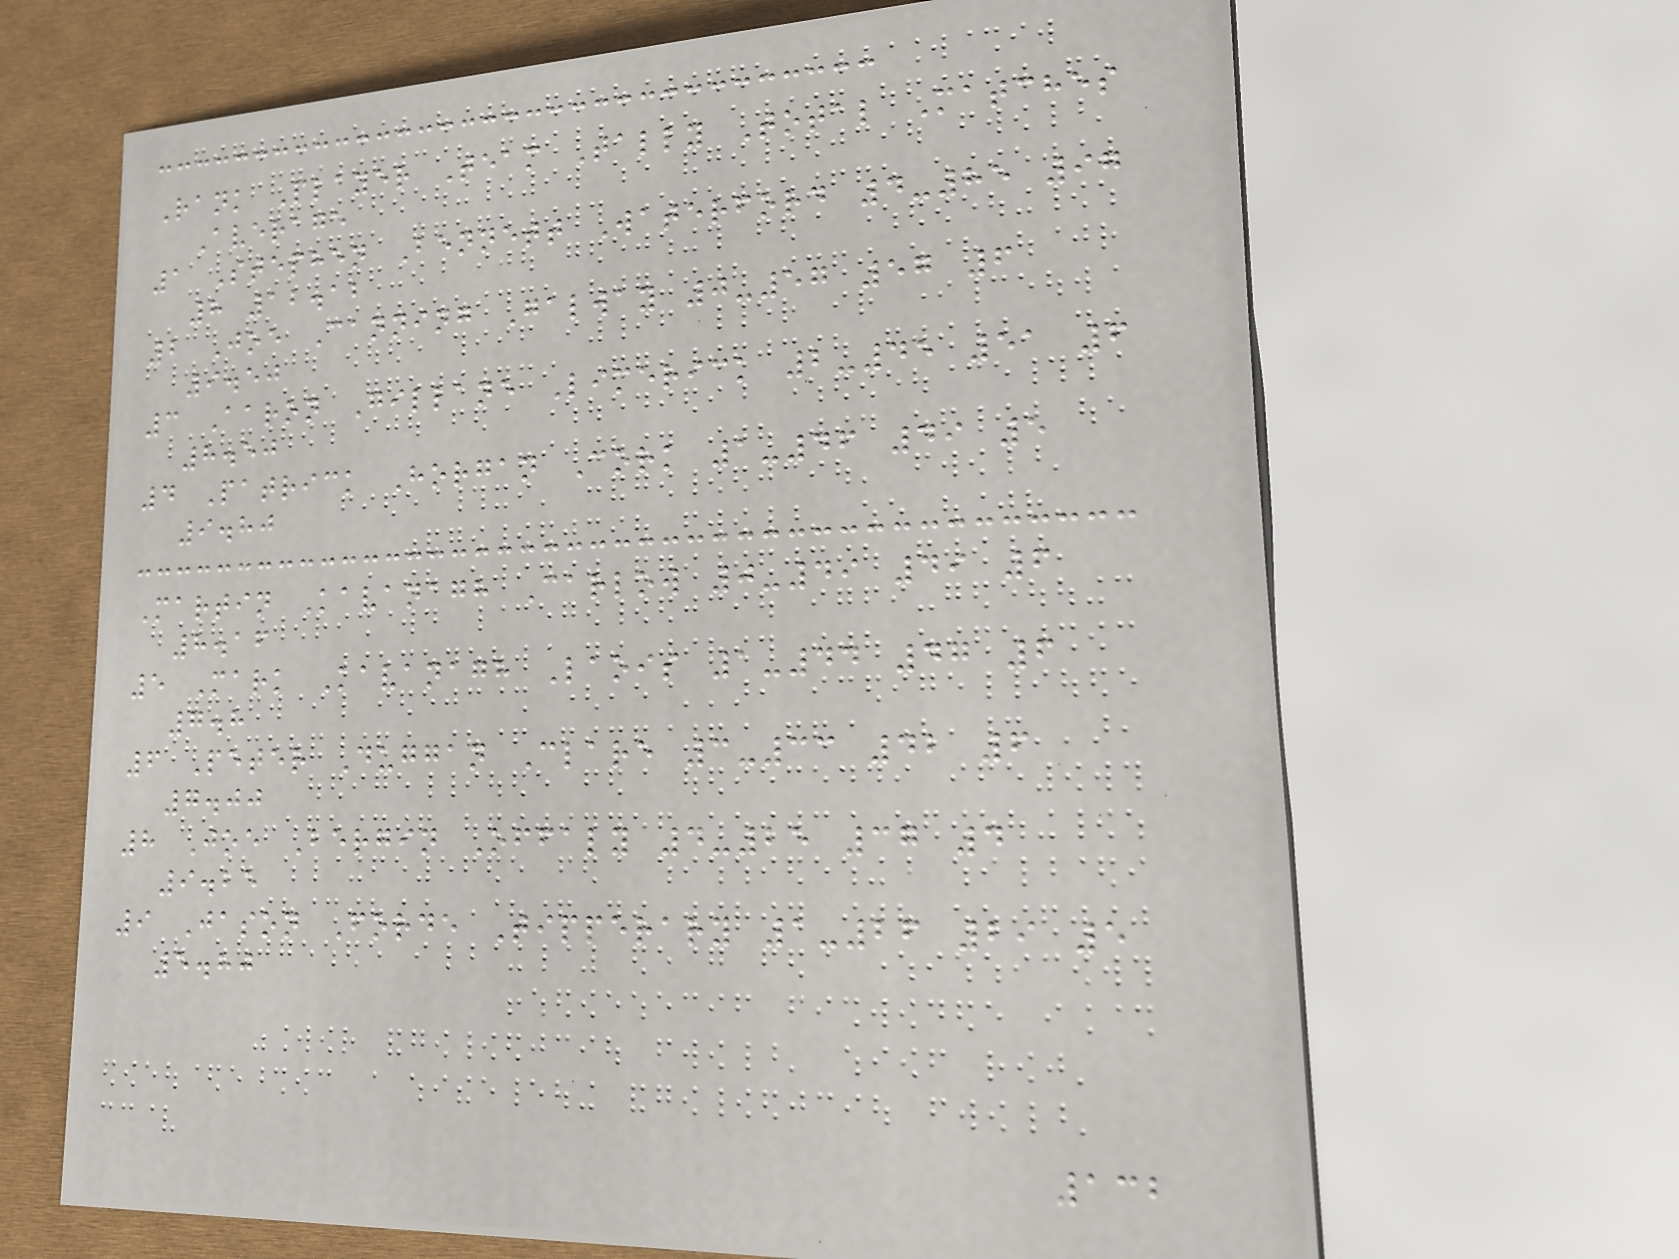Rank Player Team Tally Total Matches
Average
1 Stephen Bennett Waterford 4-85 97
8 12.12
2 Joe Canning Galway 0-57 57 6
9.50
3 Aaron Gillane Limerick 2-45 51 6
8.50
4 Patrick Horgan Cork 1-46 49 5
9.80
Martin Kavanagh Carlow 0-49 49 6
8.16
5 Mark Kavanagh Laois 1-44 47 6
7.8
6 Peter Duggan Clare 3-33 42 6
7.00
8 Joe Bergin Offaly 4-25 37 4
9.25
9 Jason Forde Tipperary 1-26 29 5
5.80
132
